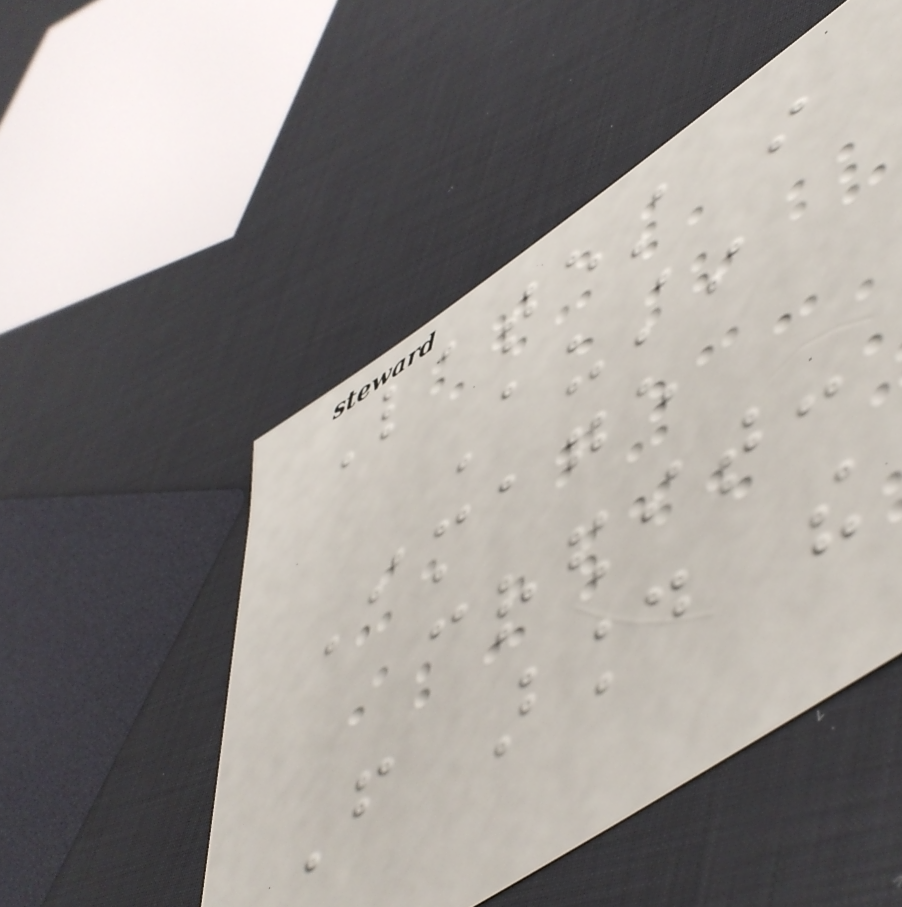Latest in
Austin
Image
credit:
From around the
